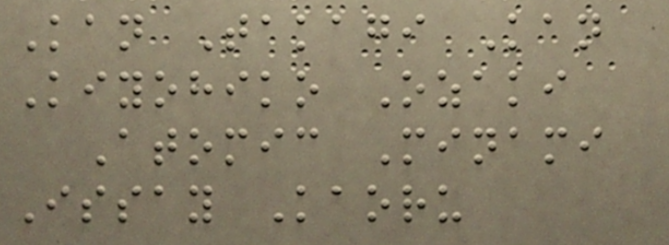Kan Takagi Kan
Kiyohiko Ozaki
Atomic Minami
Issay Kaoru
